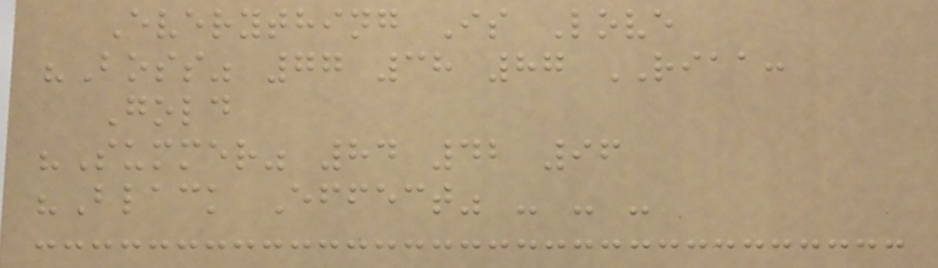Everything Is Love
"Boss" 77 38 87 RIAA:
Gold
"Summer" 84 42 96
"Black Effect" - - -
